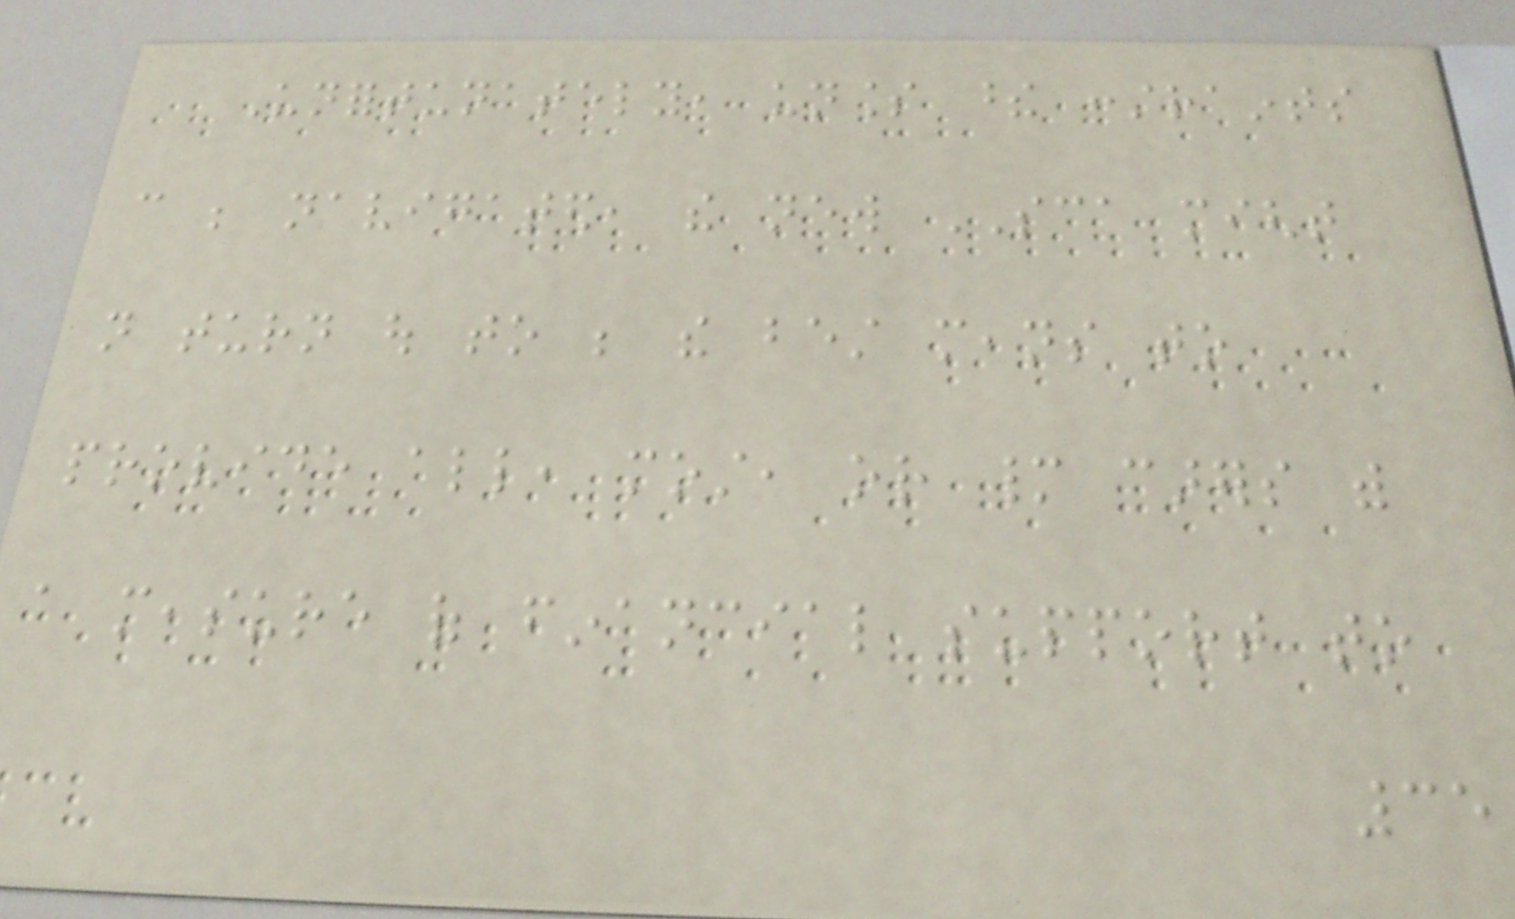Unfortunately, unless these constraints
can be navigated, the new SCA might
not turn out to be the best means to
provide all, most, or many carers with
a measure of financial support to
35
